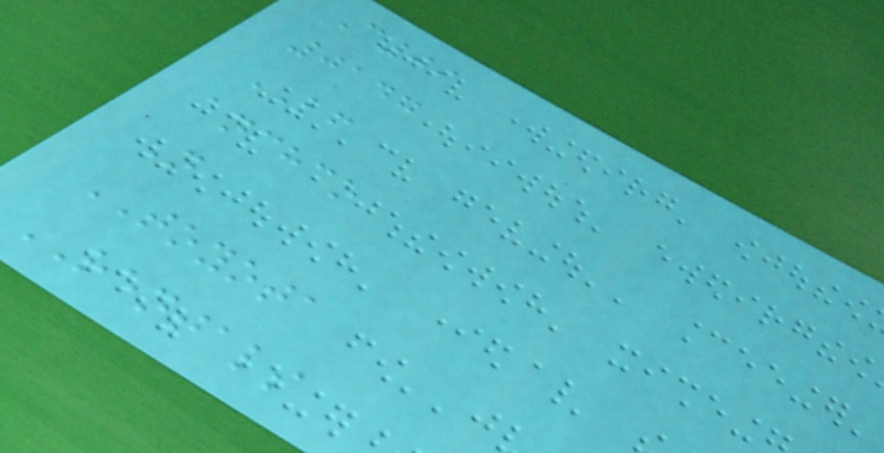C09
0147
LF
anchco
N
TOYOTA
RENTALS
